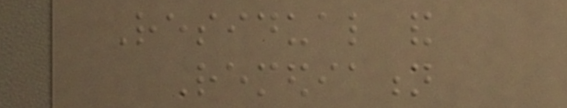Residual and
Remediation
